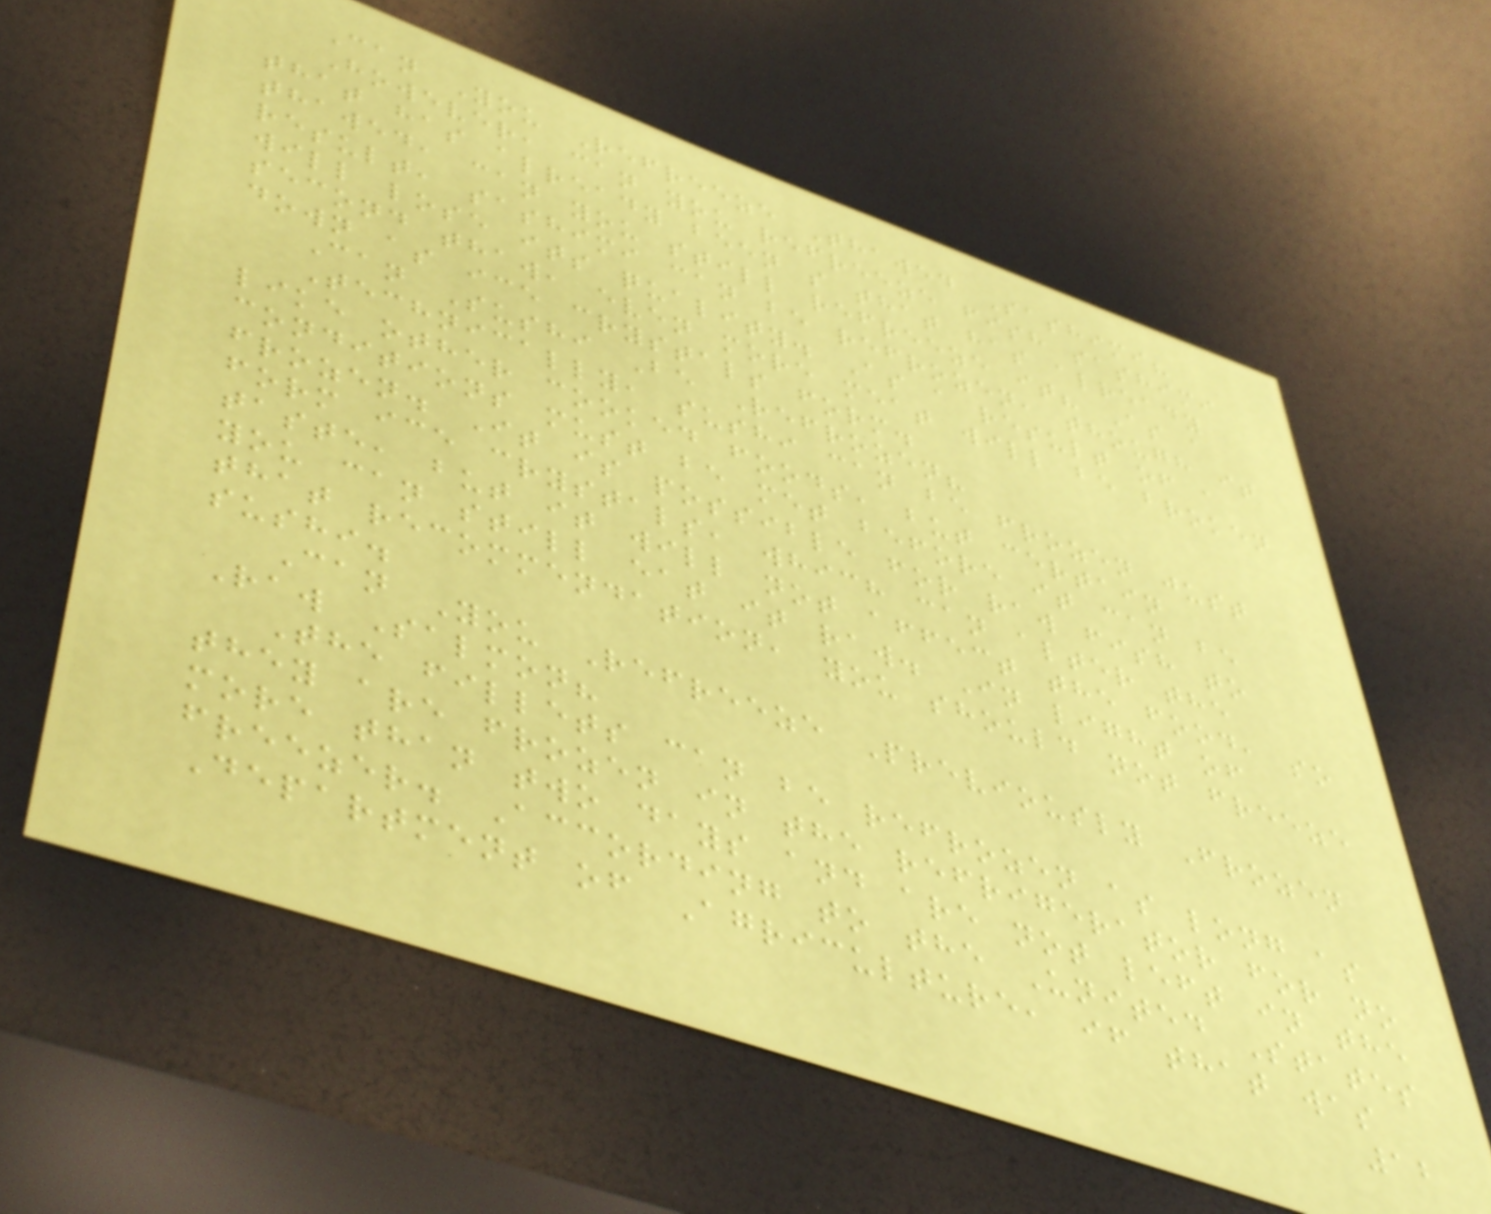Can You Refreeze Thawed Sashimi?
However, can you refreeze fish sashimi
that has already been s that has already
thawed, can you still refreeze it? As a
result, sashimi can be refrozen, though it
will lose its quality. As a result of a
second thaw, even more meat will be broken
down as ice crystals form.
Can Sushi Be Refrozen?
Technically, sushi can be frozen just
like other cooked foods, but certain
conditions must be met before it can be
frozen. It is possible for raw fish to
form ice crystals, which can alter the
taste, but it will not affect the food, so
you can still eat it raw. In light of
that recommendation, you should not freeze
sushi.
Can You Refreeze Previously Frozen
Raw Salmon?
The fillets can be refrozen as long as
they are frozen in the refrigerator for no
more than two days and are not left in the
freezer. According to the United States
Department of Agriculture, if that was
12
